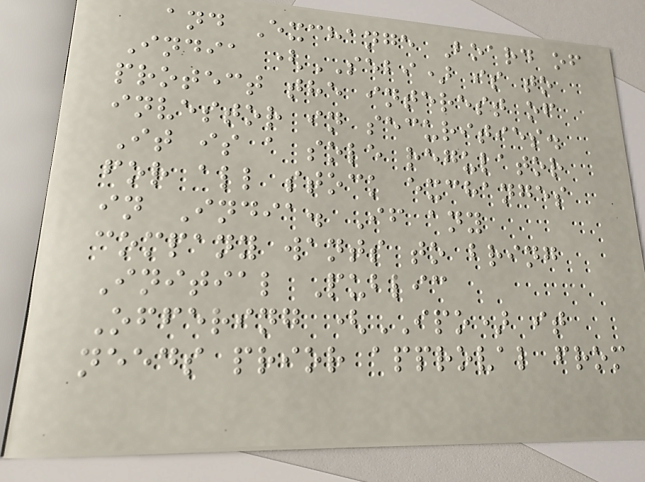and Exchange Board of
India (SEBI) is to
protect the interest of
investor in securities.
It is a sole regulator
for all stock exchanges
in India. If any
company wants to bring
Initial Public
Offering (IPO) it
needs prior approval from
